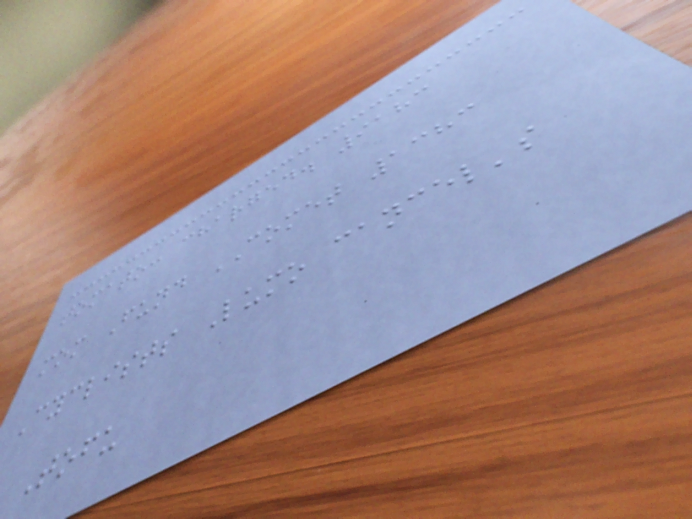tomato: charged. 9183
mom Fund COMET 1383
Cyclists Lumo cancel's
Tofu
